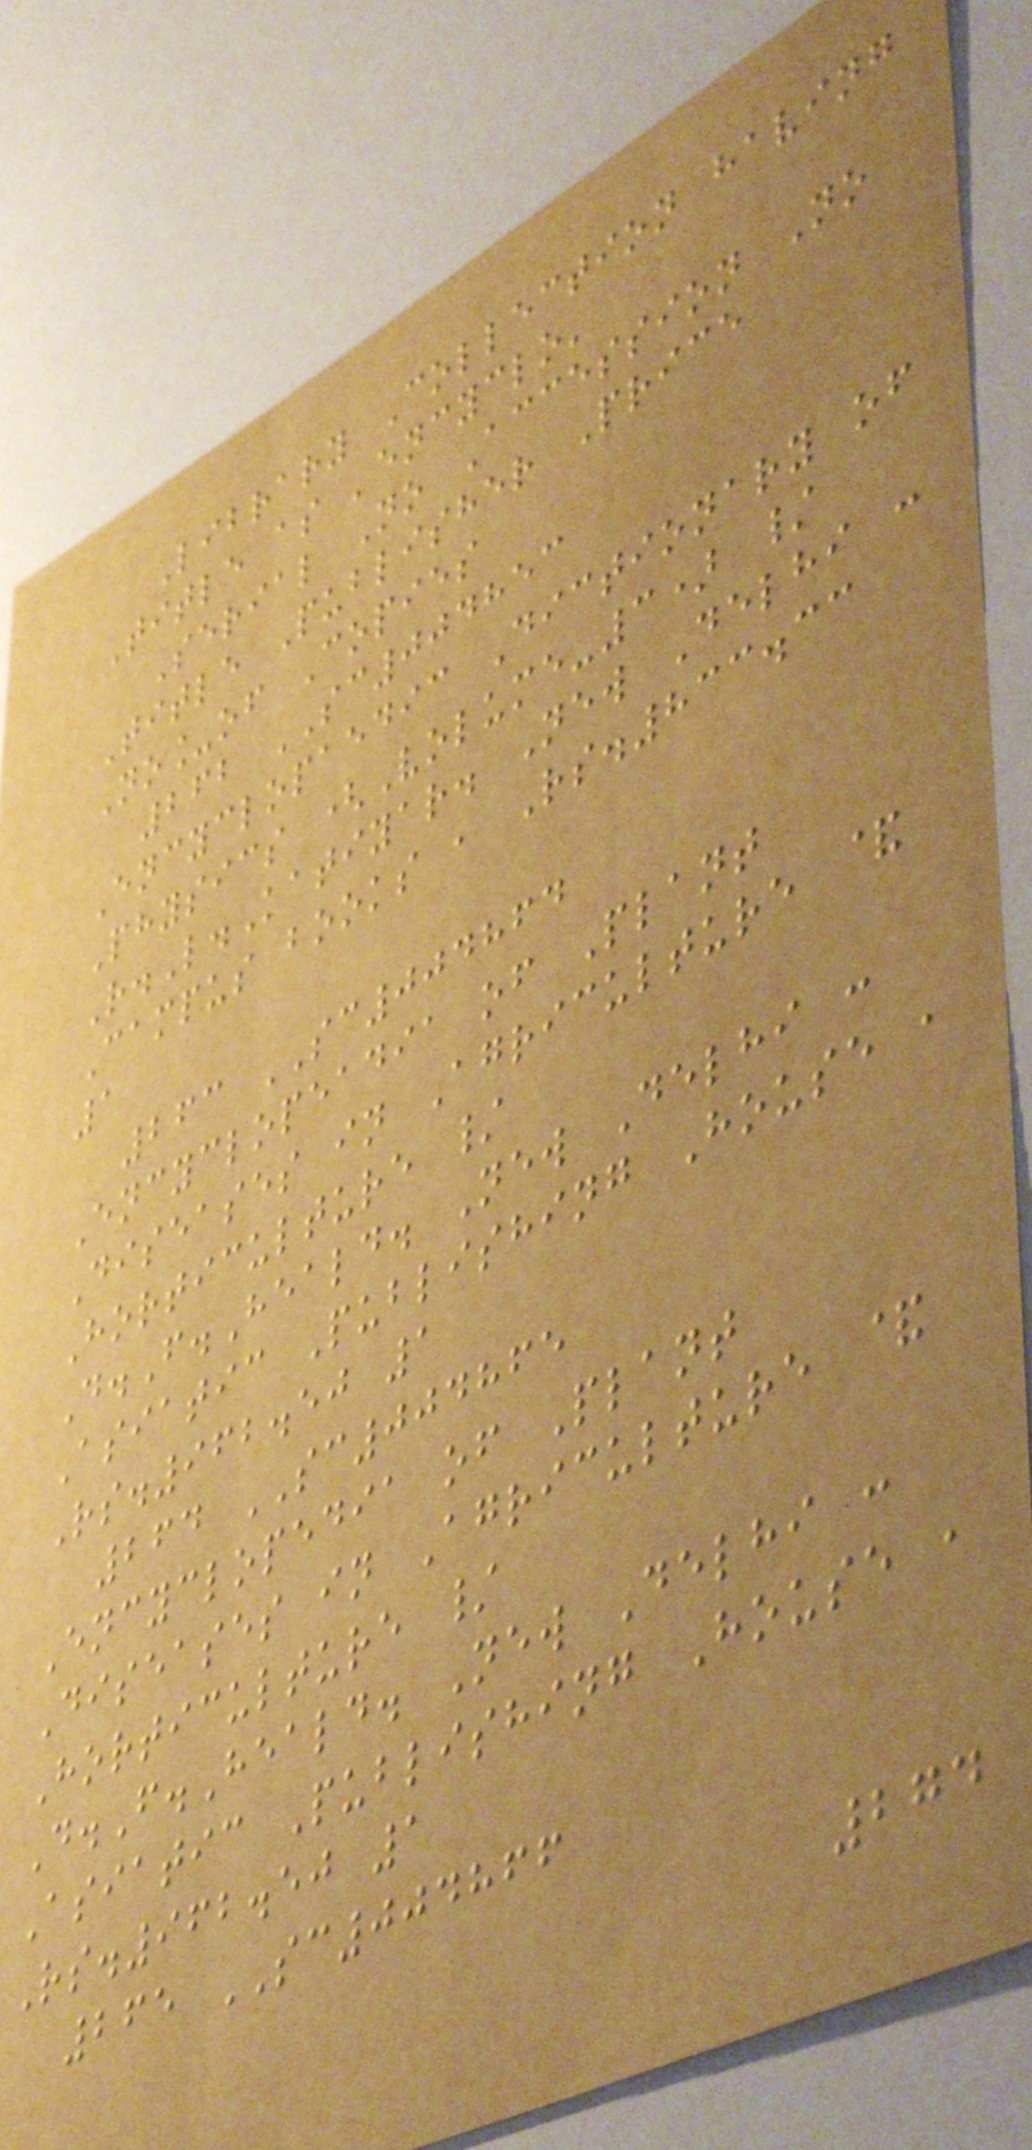Library Collection having
Title as 'encyclo'
Serial No Accession No
Title Publisher Price
No_of Copies
262 SC004853
Encyclopaedic Dictionary of
Physics (Volume-3) /
R.L.Katiyar. New Delhi :
Campus books , Rs.833.33
1
263 SC004864
Encyclopeadia of Plant
Diseases in Agriculture &
Horticulture /
D.F.Heald. New Delhi :
Asiatic Publishing House ,
Rs.962.50 1
264 SC004865
Encyclopedia of Plant
Diseases in Agriculture &
Horticulture /
D.F.Heald. New Delhi :
Asiatic Publishing House ,
Rs.962.50 1
265 SC004866
274
